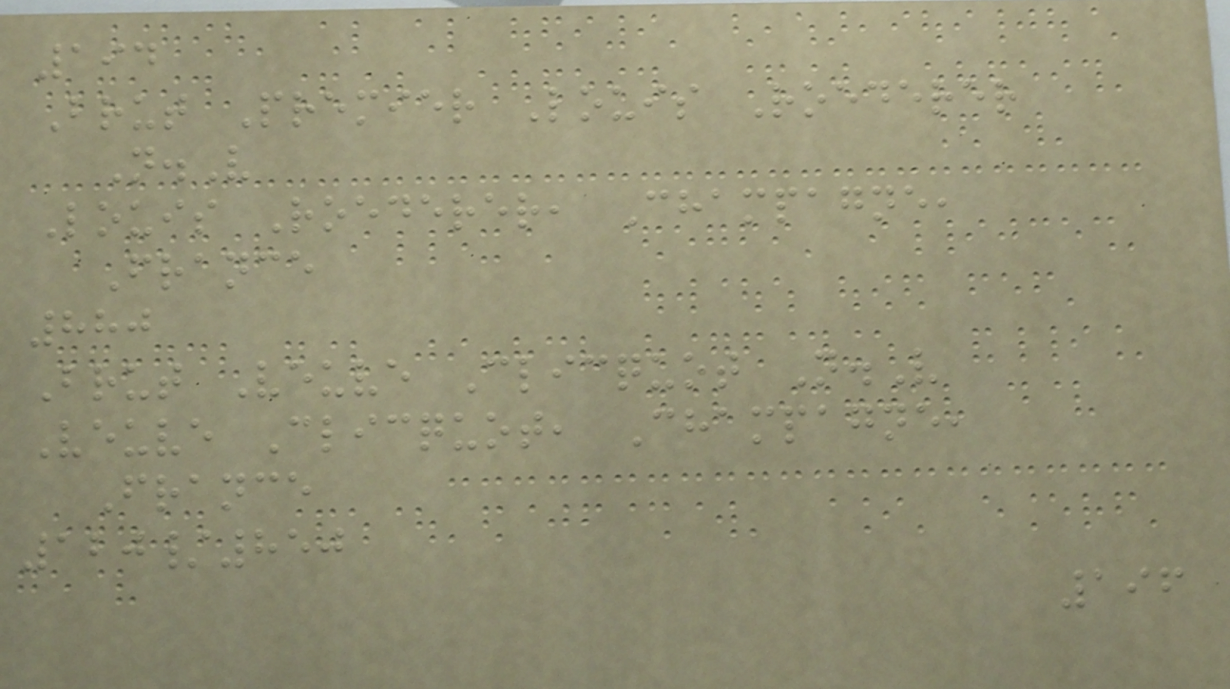194
Brut Premier Louis Roederer
N.V
Louis Roederer, Champagne,
France
880
Brut Veuve Clicquot N.V
Veuve Clicquot, Champagne,
France
120/850
196
